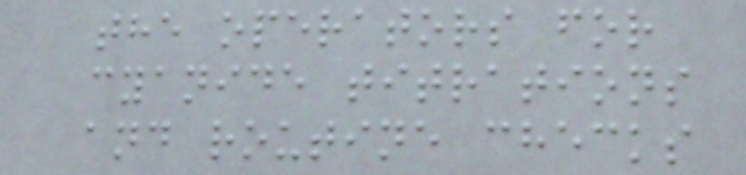the operators for
cyanide titrations
and routine checks
